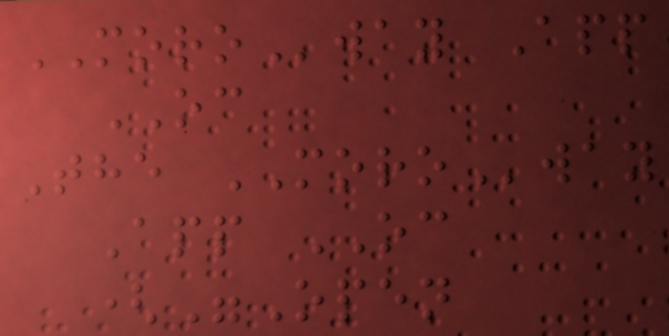MOROway App
OC
The MOROway
App OC
("Open
